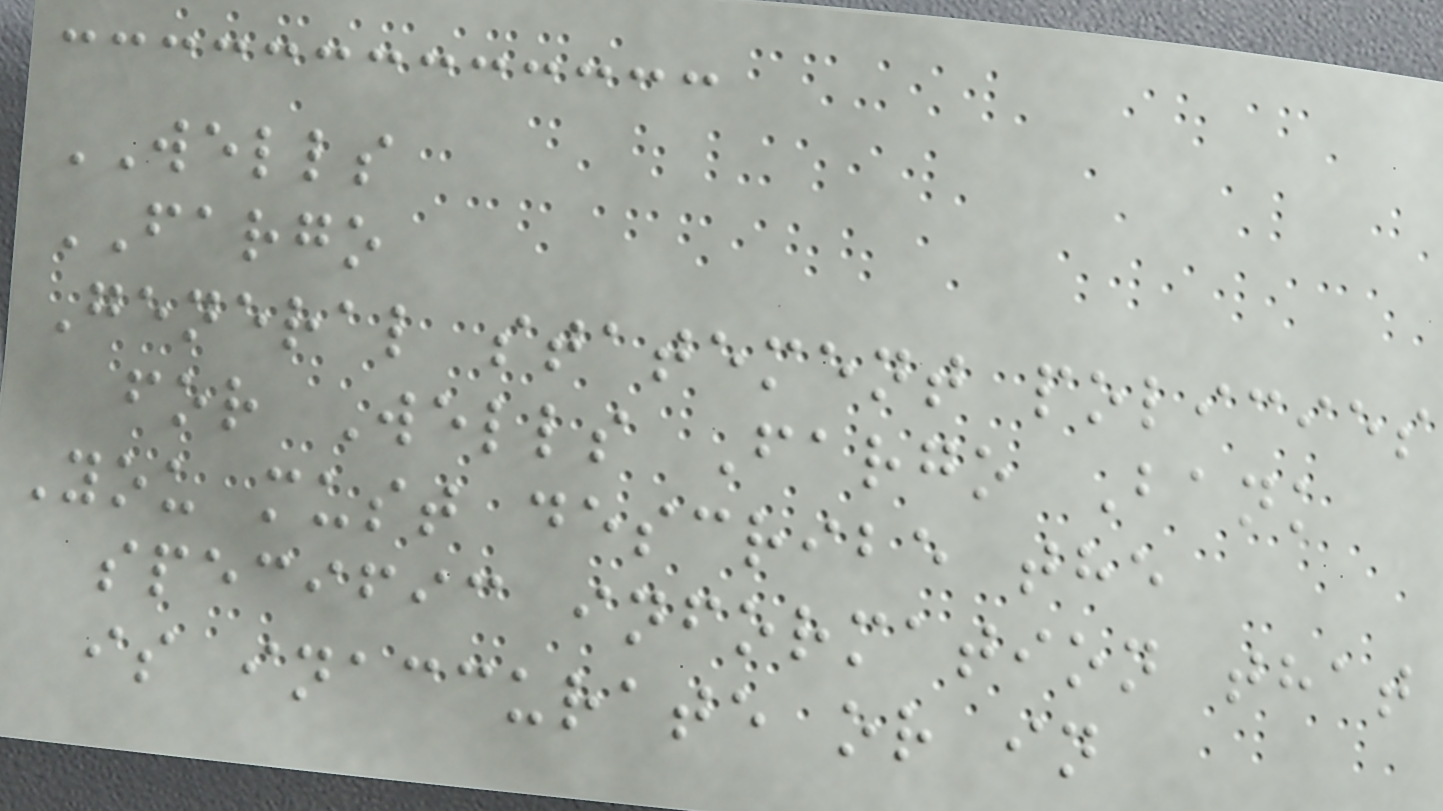WELLS
FARGO
General statement policies
for Wells Fargo Bank
You must describe the
specific information that
is inaccurate or in
